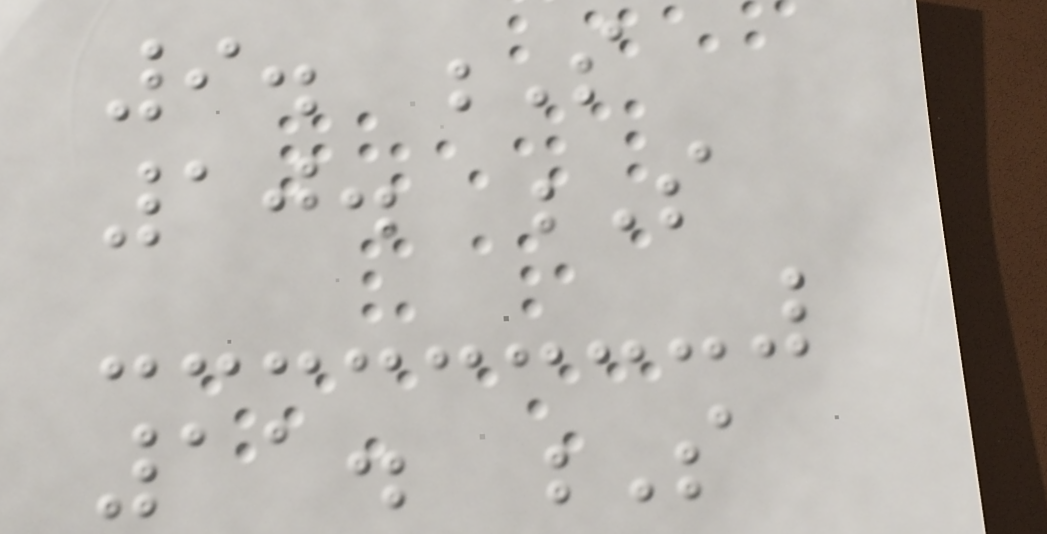9. S
10. S
11. S
